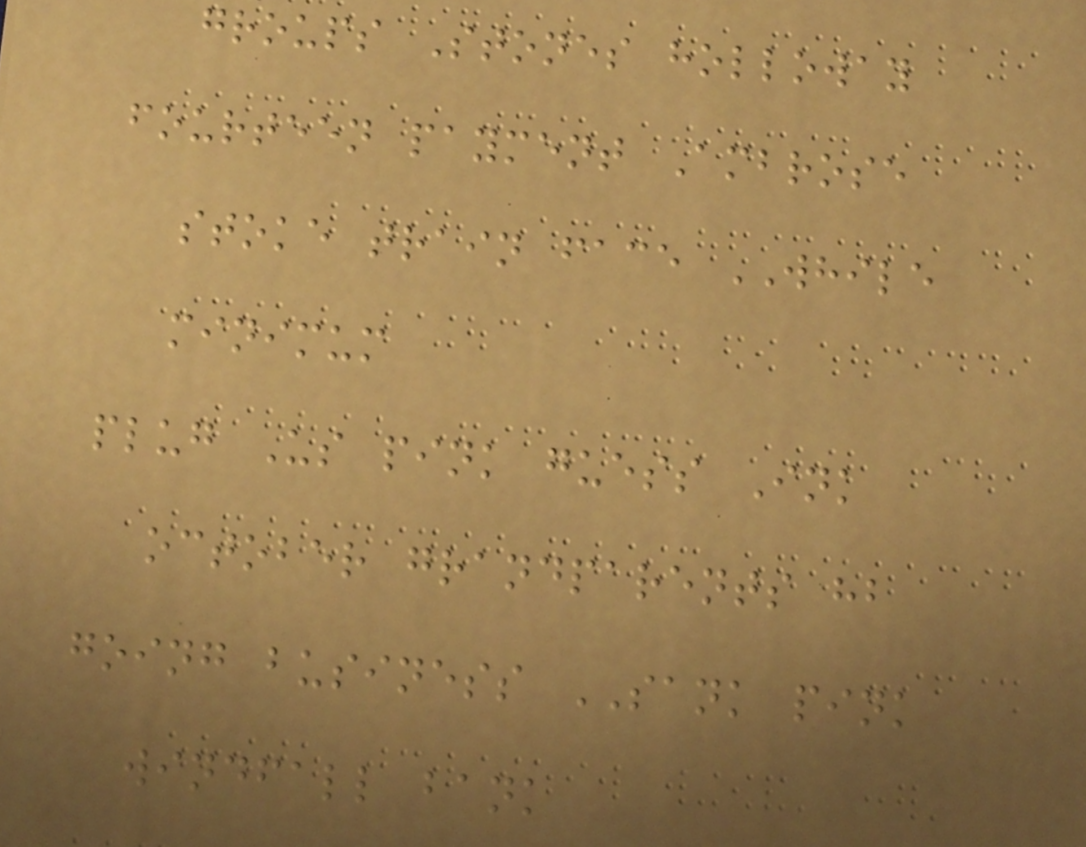groups Stones holloway
fourteen payment Ambrose
stoke train face WHILE
minimum
plug Us pink guess Ink
october grandparents hb
going business SANK pink
windfall bank
